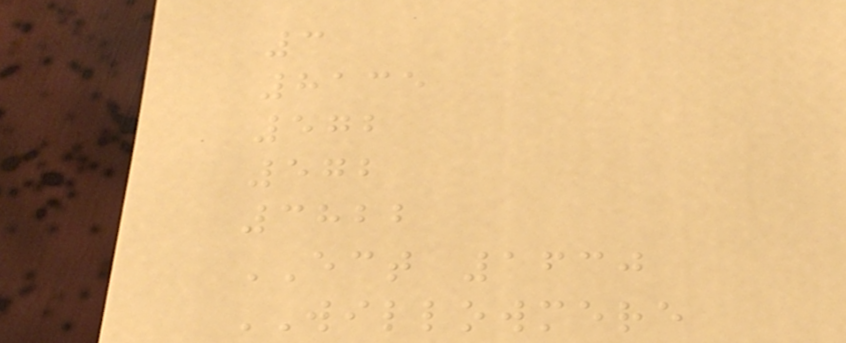3
8135
572
572
3822
ECT 1630
WILLOWMERE
